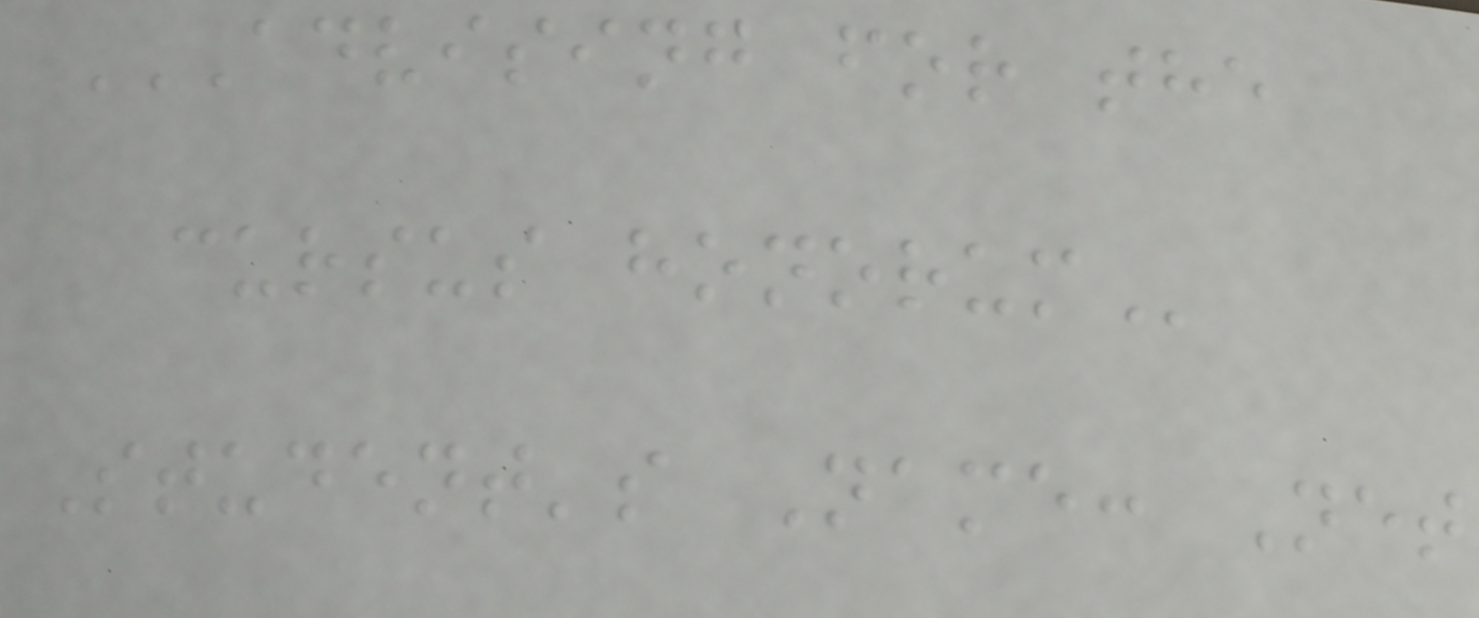ADVISING FOR THE
CURSUS HONORUM
Student's Name: Net
